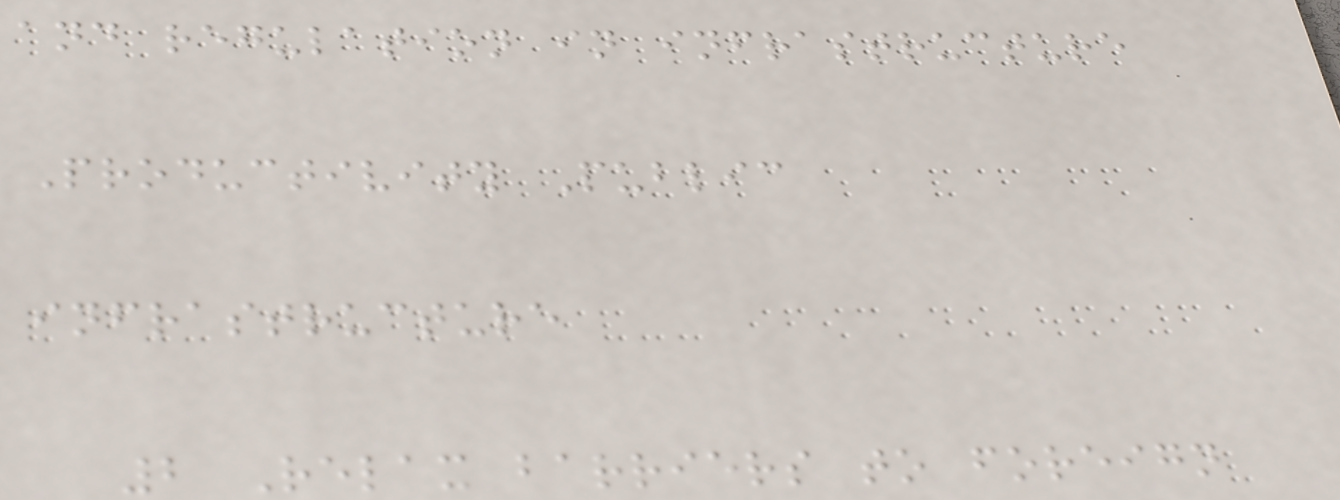and regulation in infrastructure
Productivity Public
infrastructure
2 Relax barriers to foreign
